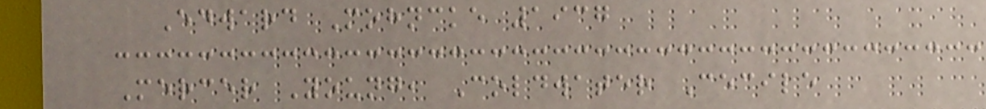Edward Mohncke 1937
Mercer Young, Coldwater Cecile
